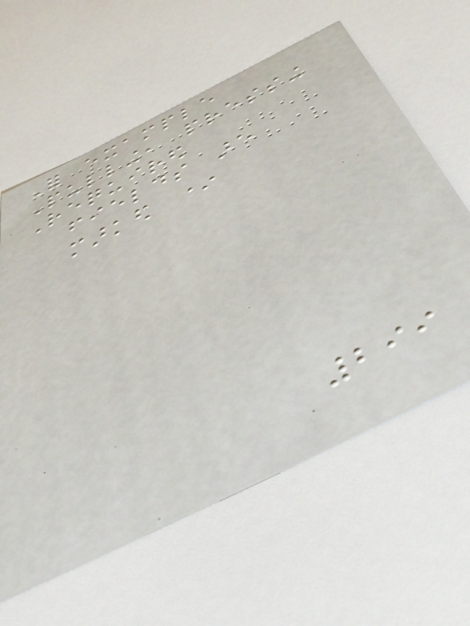For example
Pulling, pressing
Required
fields are
marked *
299
